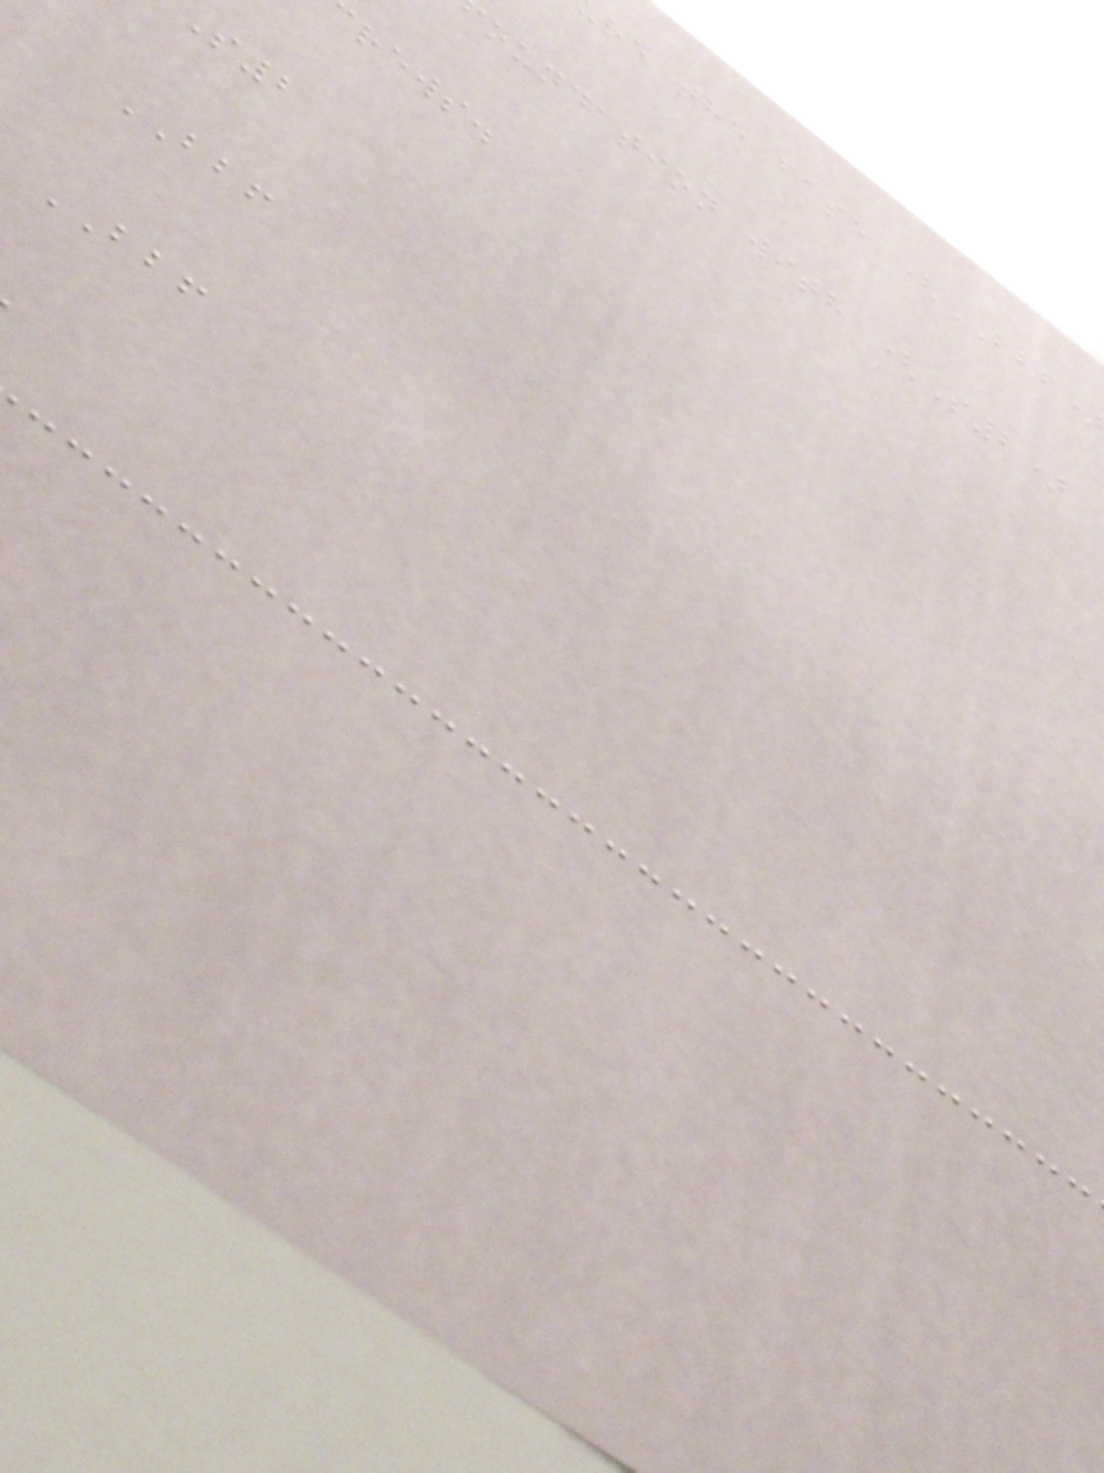re the base (BBF
oundation with (S2)
rews.
S2
BBF
BBF
